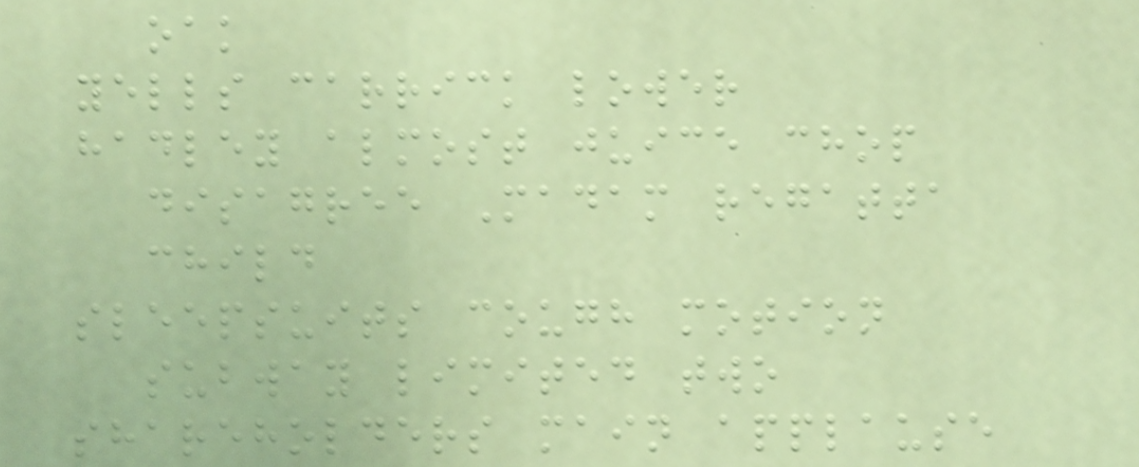oak
yells carrick lower
hadley almost juice chop
disagree Madam regatta
child
sleepsuits cough motion
subway limited two
shareholders main applause
